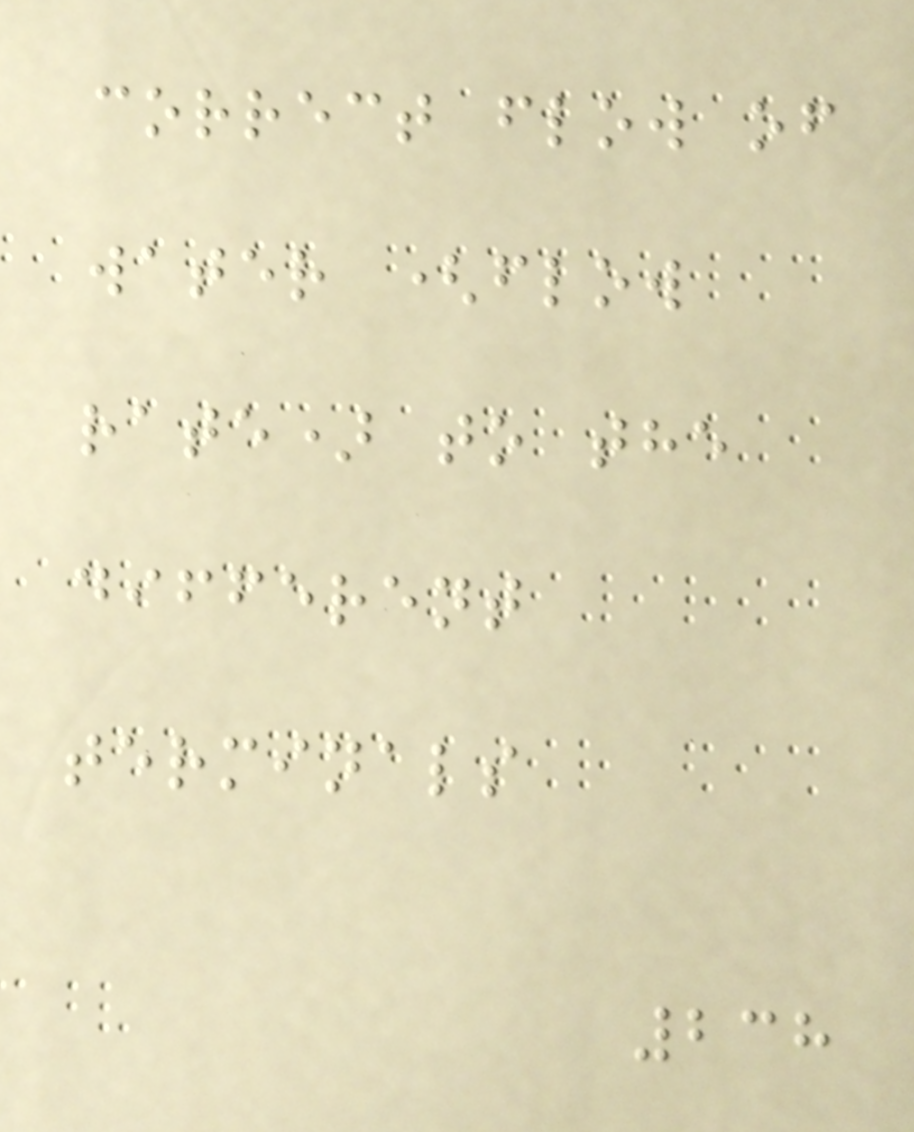correct flow of
water (flow
rate) to the
different
terminals
238
